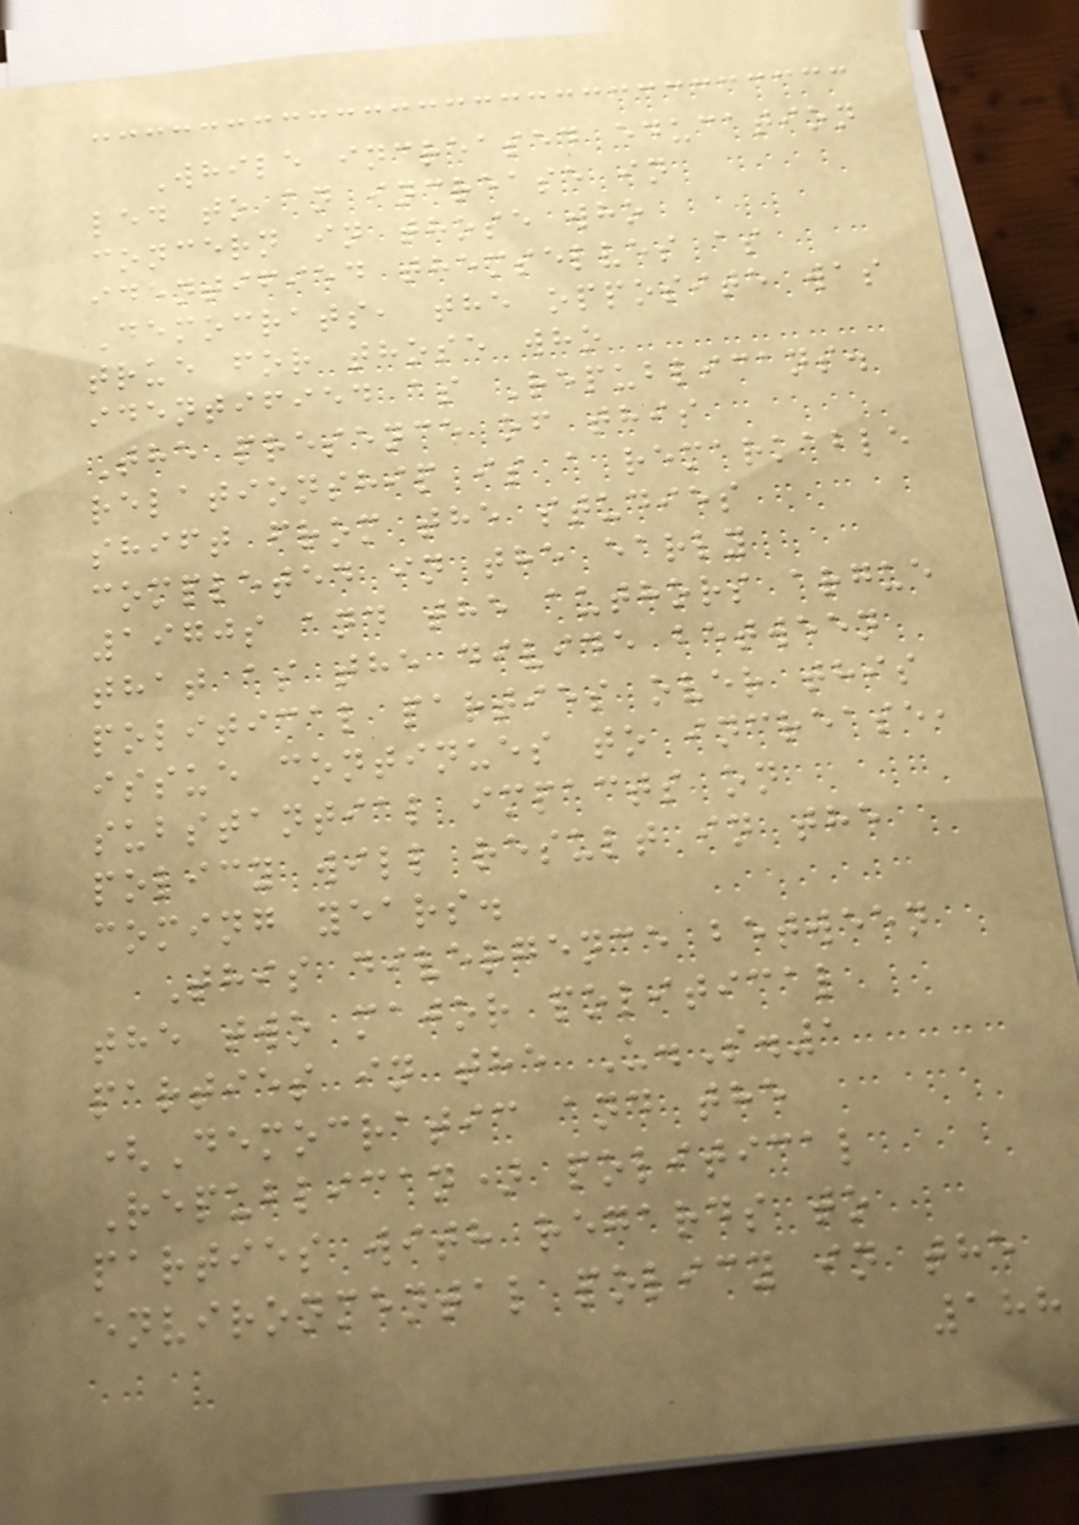While increased education
led to an increase in
concern in those who
identified themselves as
Democrats, the opposite was
true for those who
identified as Republicans.
The presence of this
relationship is a remarkable
shift from the studies
completed in the early
1970s and the authors argue
that as the divide between
political parties over this
issue continues to increase,
substantial impacts on
policy will result in the
coming years.
This divergence between
the two major political
parties in the U.S.1
(Democratic and the
Republican) political
parties with regards to
environmental policy in the
188
